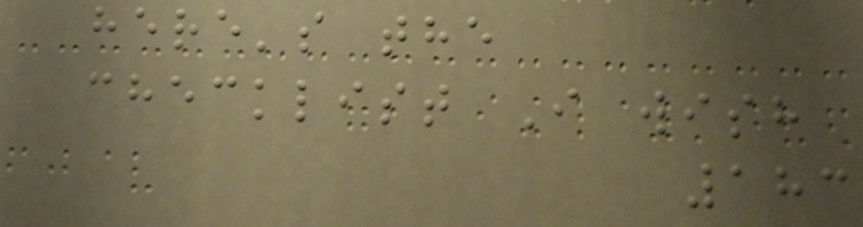here's the
checklist I wish
183
